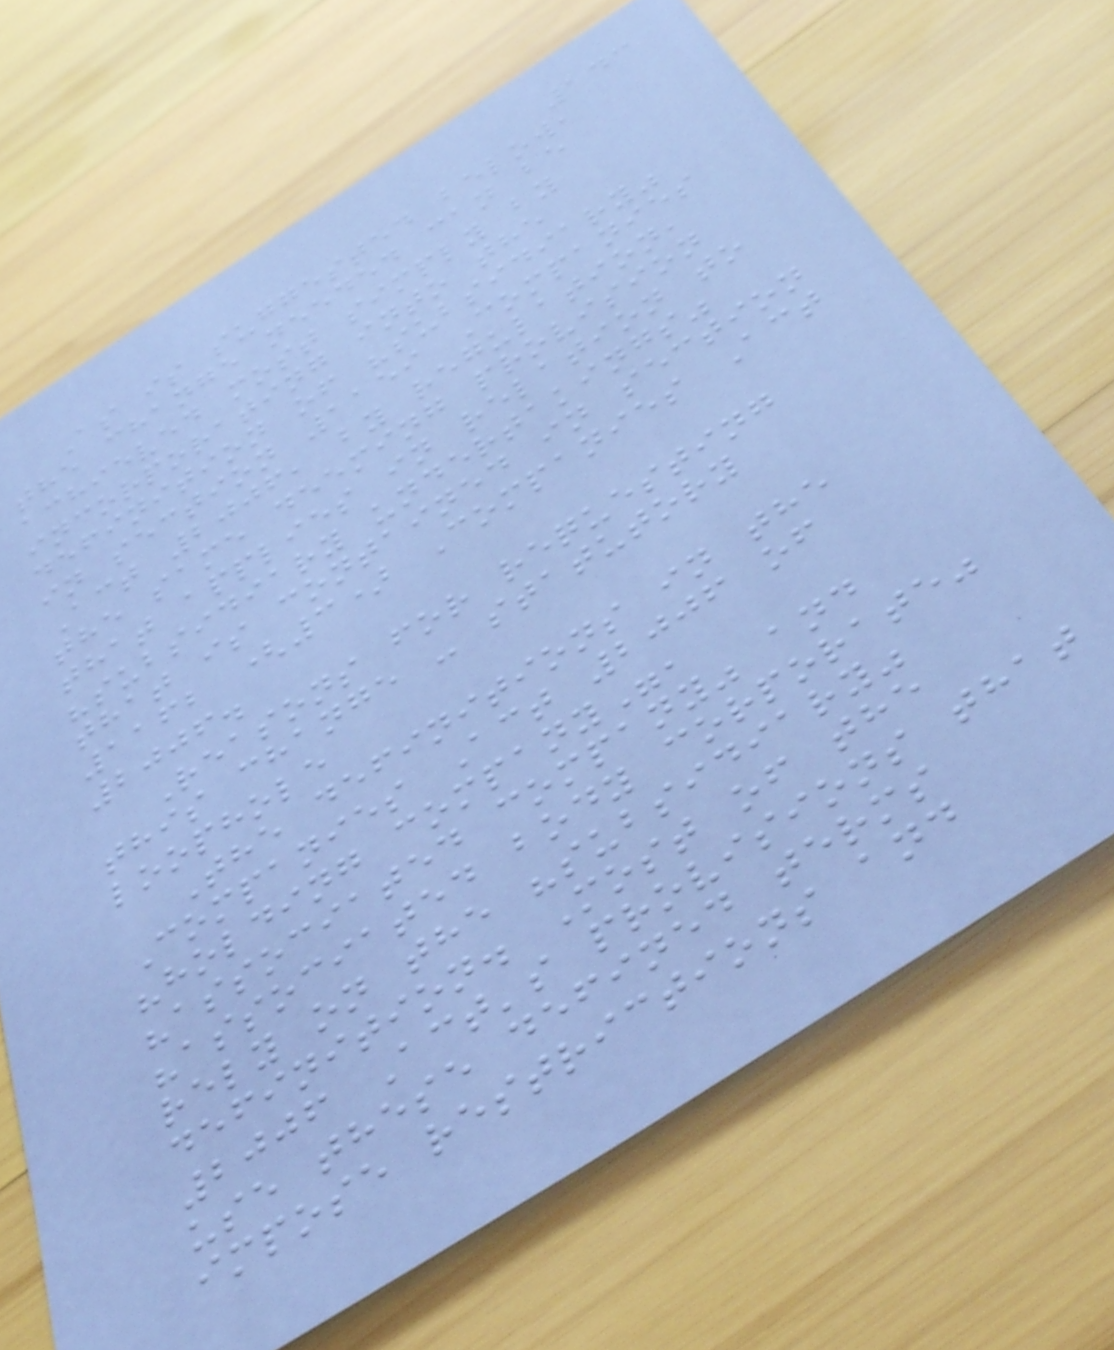143
As is suggested below,
the change needed can be
achieved most simply by
incorporating into the
definition of "subsidiary"
in section 1159 Companies
Act 2006, by regulation,
the same deeming provision
that applies in relation to
"subsidiary undertakings"
that is contained in section
1162 (3) Companies Act
2006.
Reasons for requesting
this change - statutory
loophole
The definitions in the
Companies Act 2006 of
"holding company",
"associated company" and
"associated body corporate"
rely on the "subsidiary"
definition. Most of the
2006 Act's provisions that
use these defined terms
impose restrictions and
